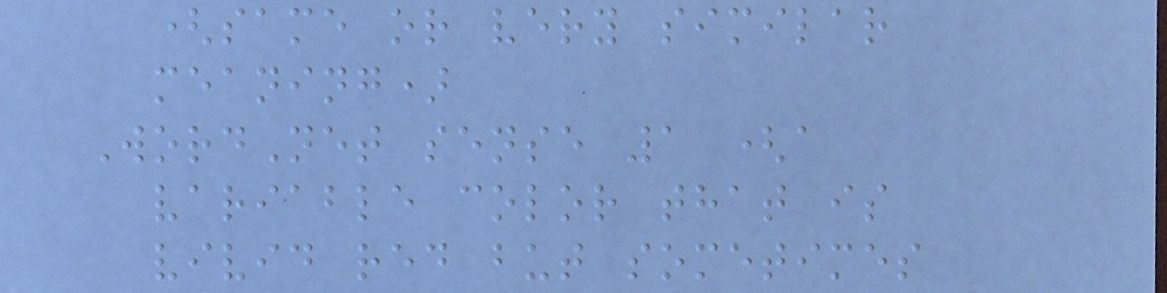(same or very similar
meaning)
WordNet sense 1 (a
variable color that is
vivid red but sometimes
